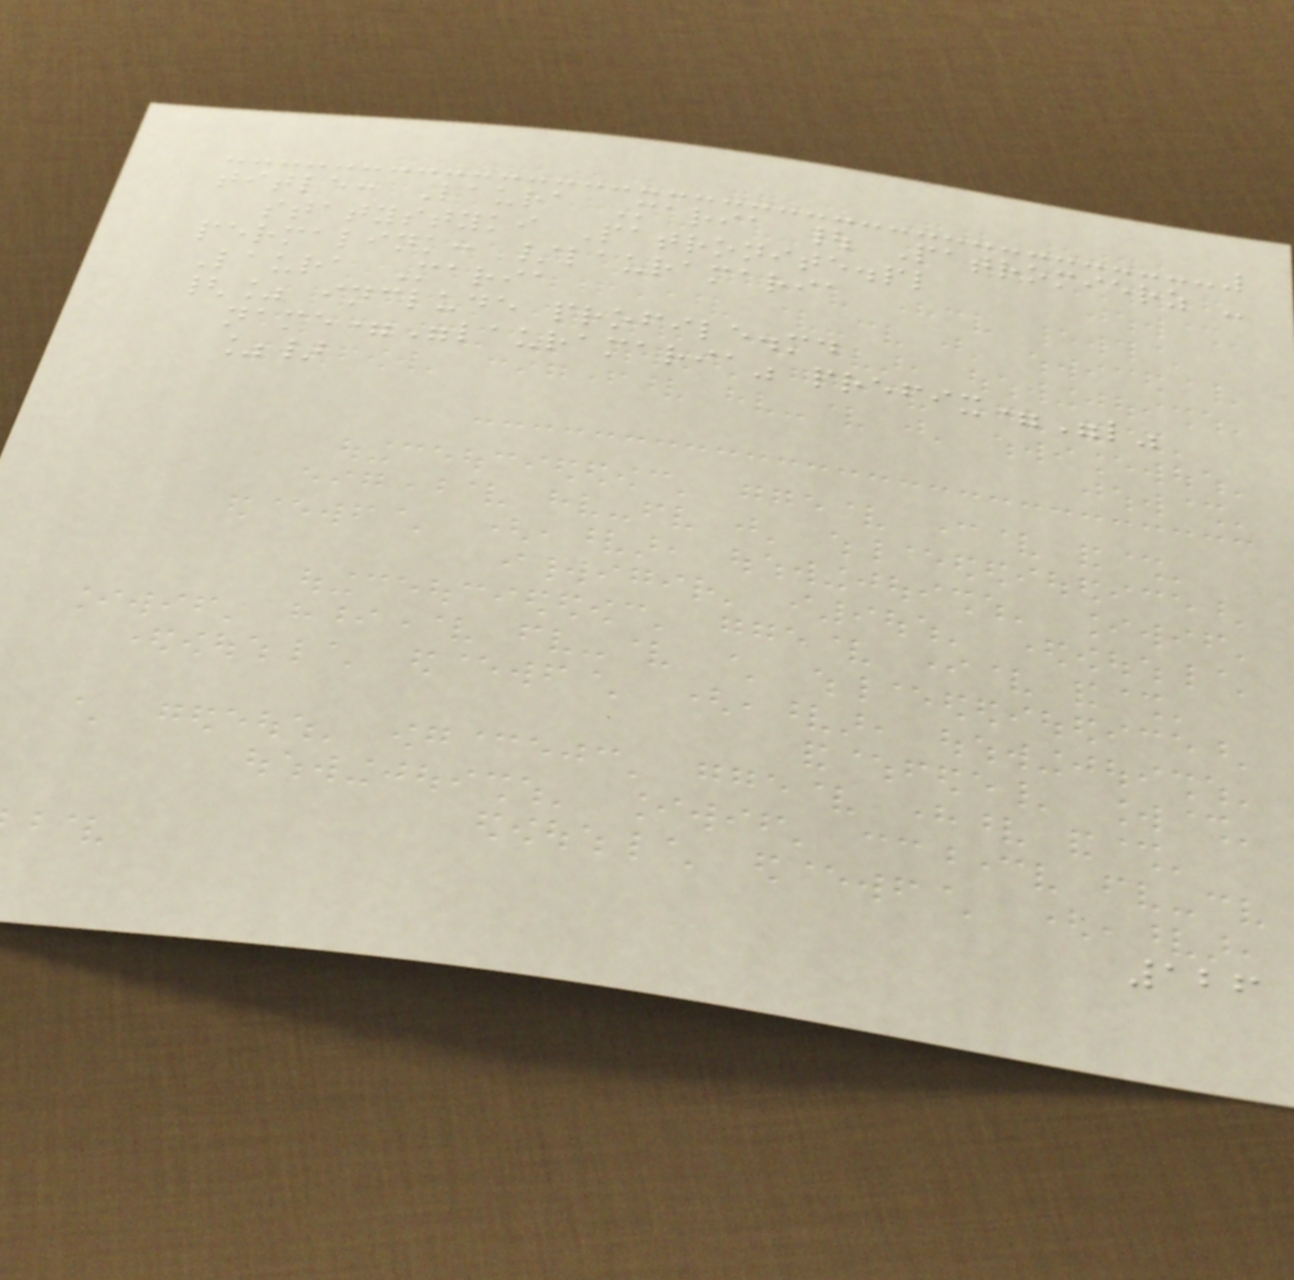title: Laura Maria | Patromierz -
statystyki Patronite.pl
permalink: /lauramaria
Laura Maria
{% include profile.md
name="lauramaria" prefix="l"
%}
126
